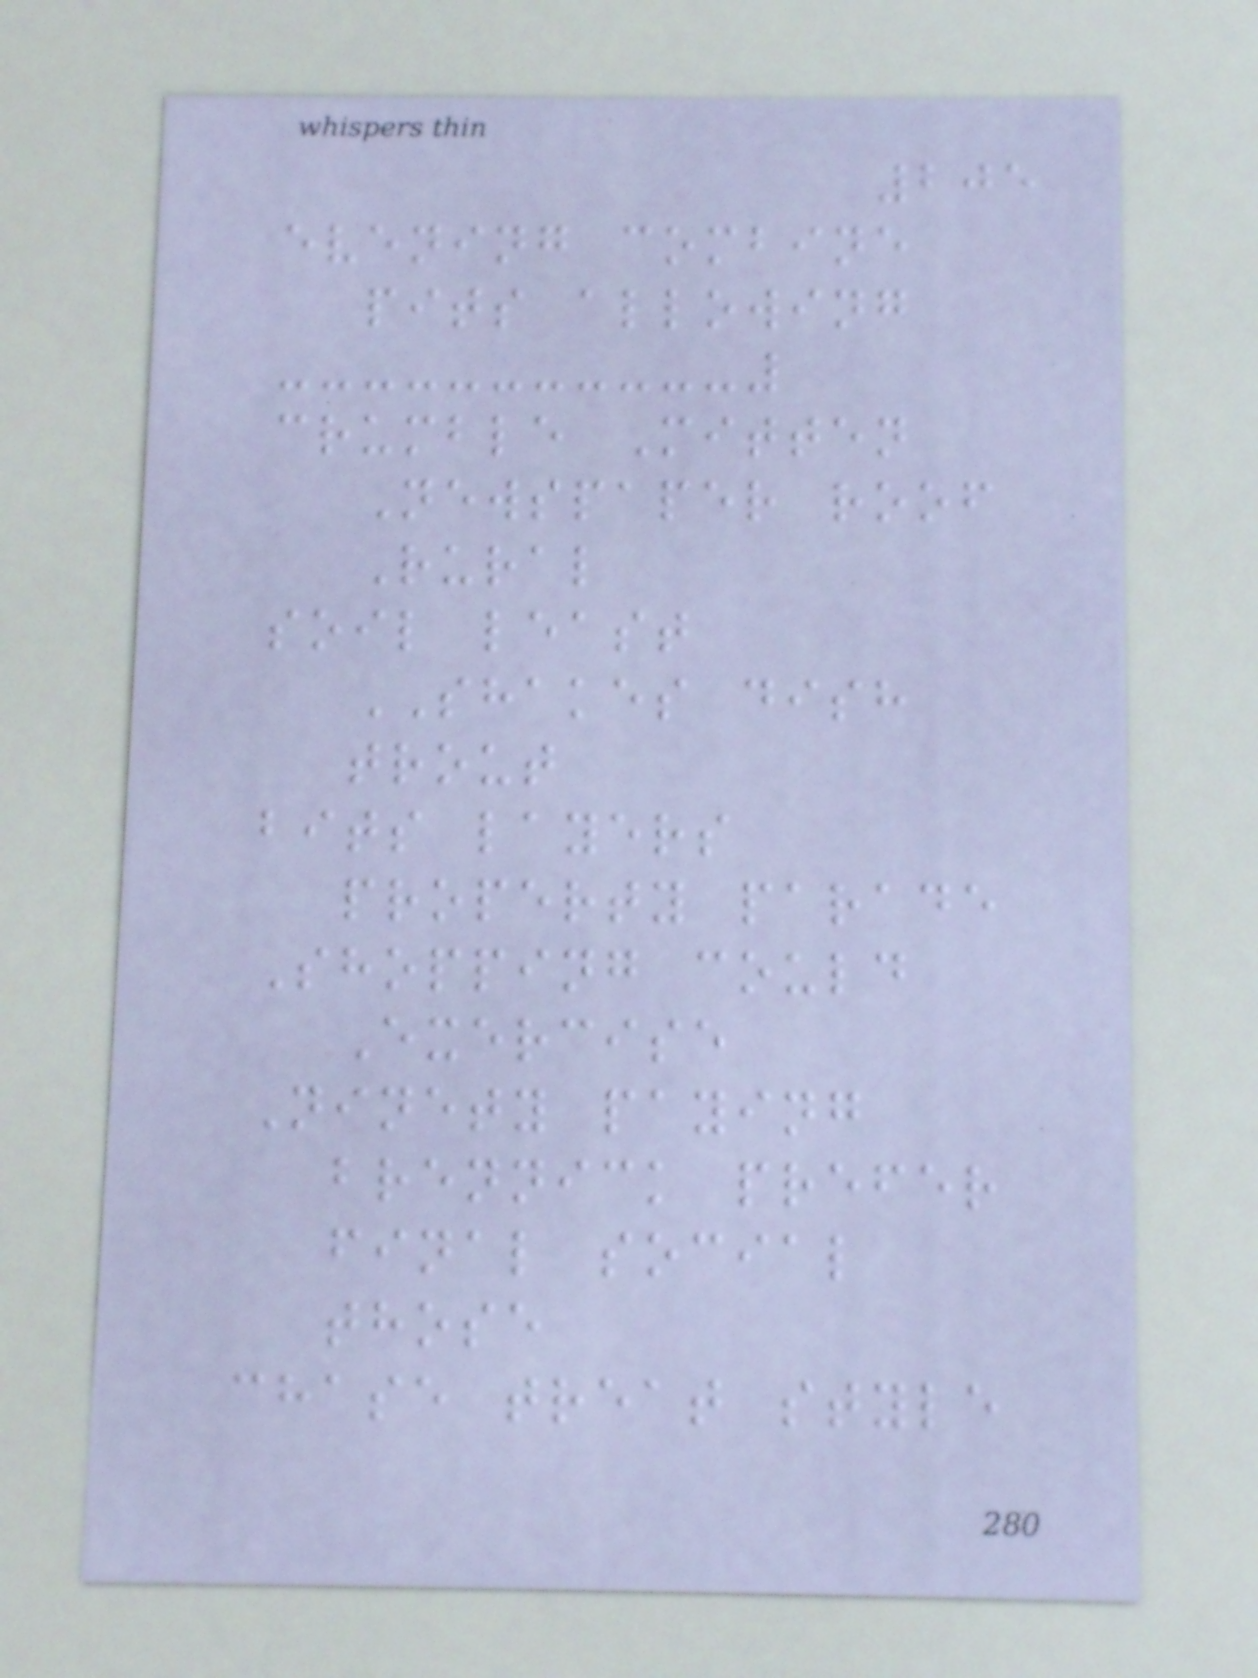205
evening combine
pits allowing
crumble Mitten
Newspaper roof
Rural
soil least
SHAKES dish
trout
bits layers
property parade
Shopping could
Exercise
Ninety paying
brennick prefer
final social
those
chase treat style
